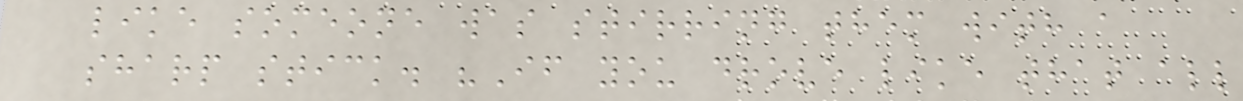like someone was stirring them with a
sharp stick. "If you drove like that all
